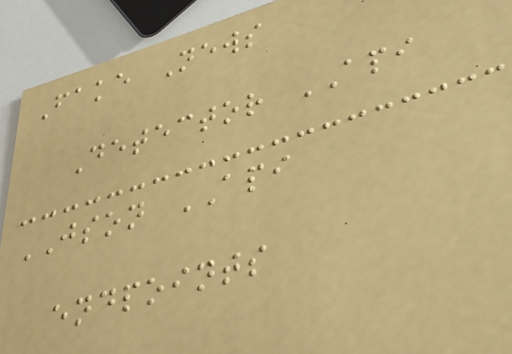Fake News
Detector API
JSON API
endpoints
